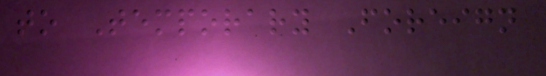to Temporary Foreign
